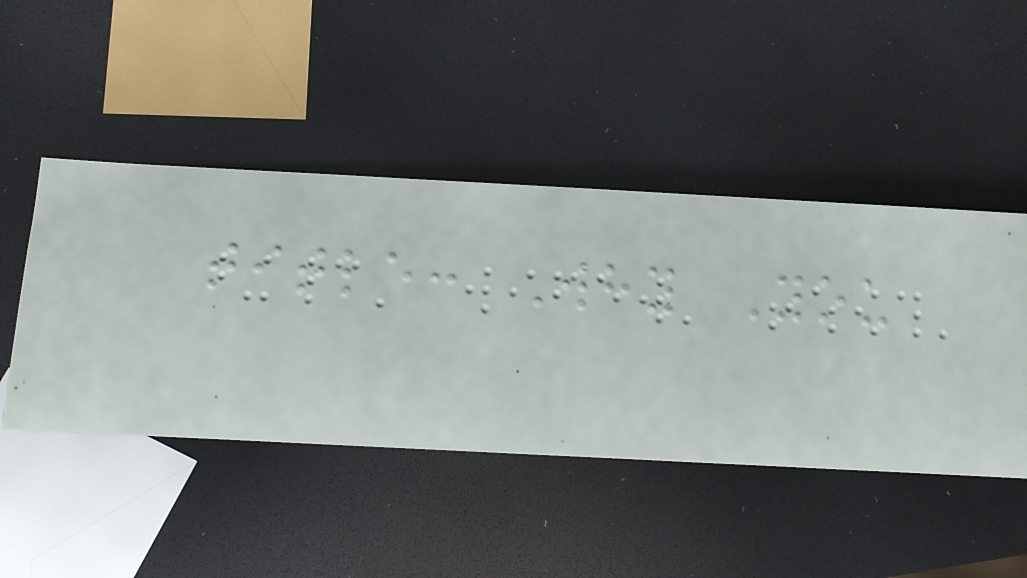title: Why You
